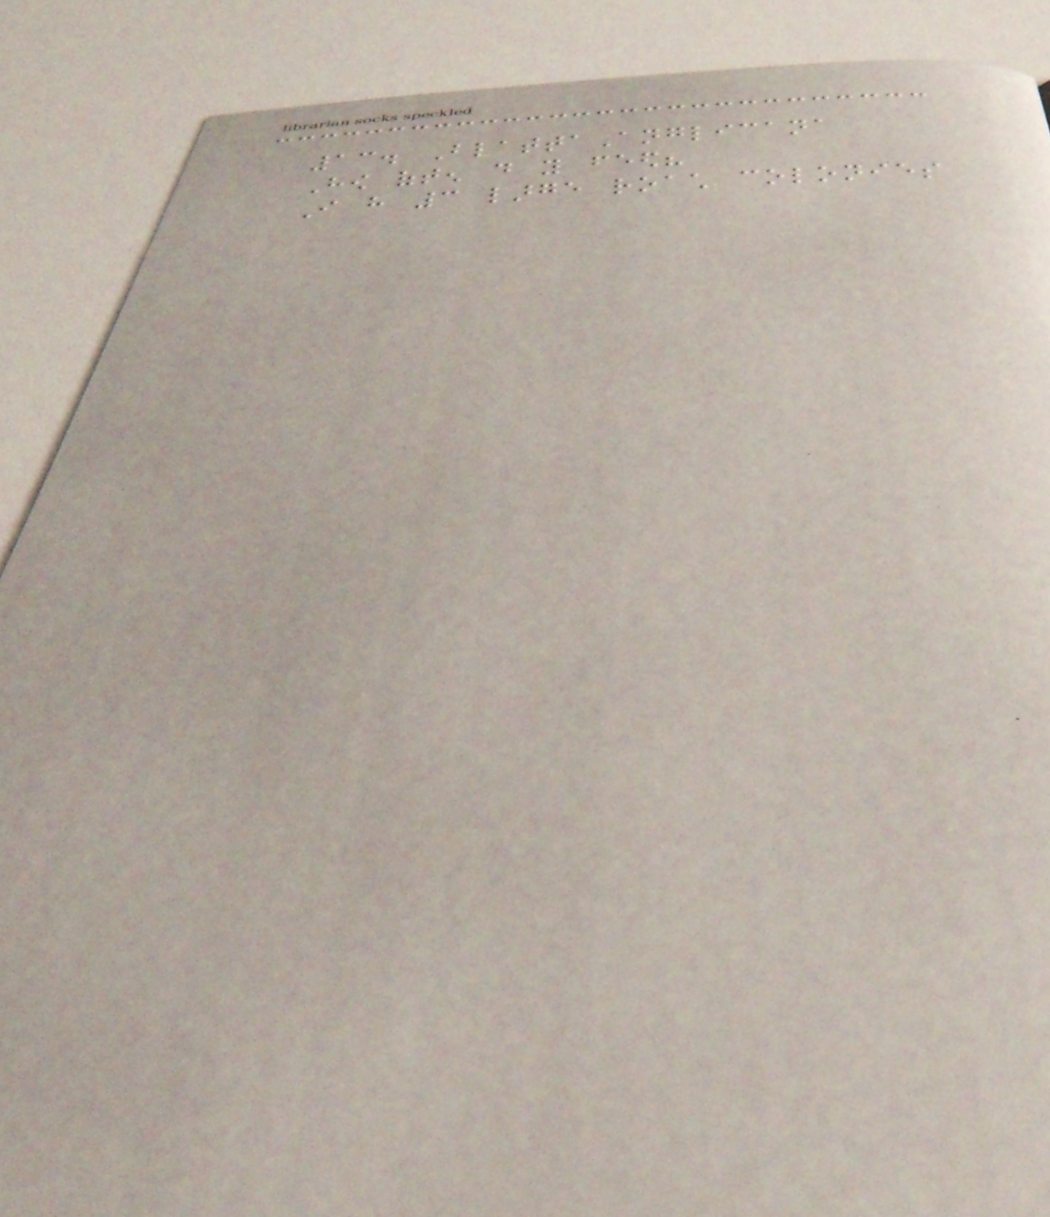13. BlattaAnglicana
How often do you feed?
I have 3 large roach colonies
